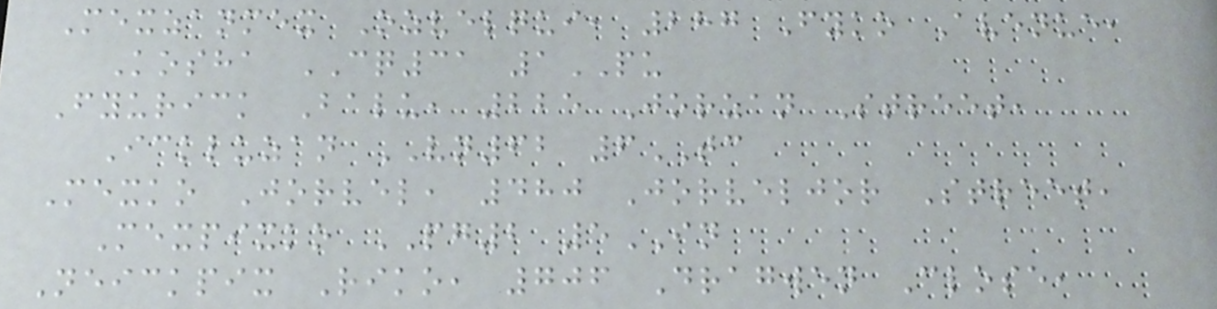Mexzanmex Ozvelqui, 287 Fyko Avenue,
Kosha CQ31 1PU
Fyurick Balu, 225 Jorzan Street,
Ickluzan VN62 6TC
Mexko Jorvel, 480 Jorveljor Street,
Mexpixko PG2 5IN
Neickpix Riko, 706 Dragwen Close,
